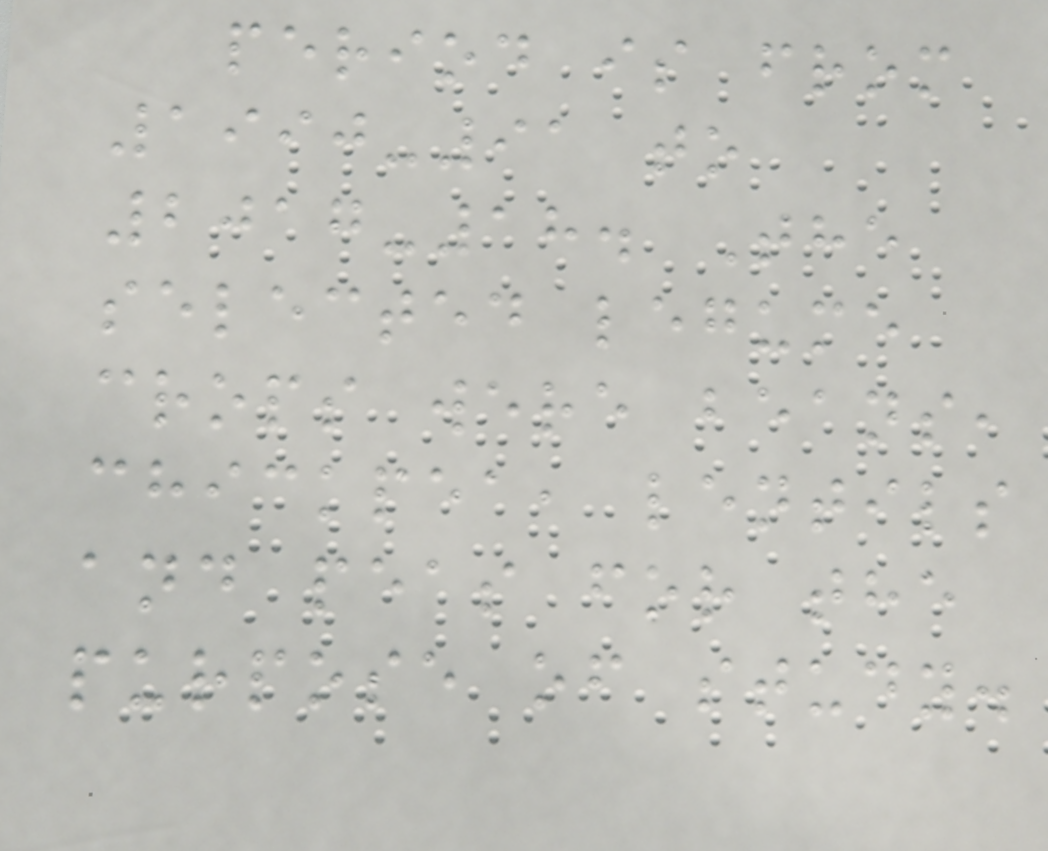period is from
1990-91 to
2017-18. The
selected legume
crops were beans,
chickpea, lentils
and peas for the
purpose of study.
